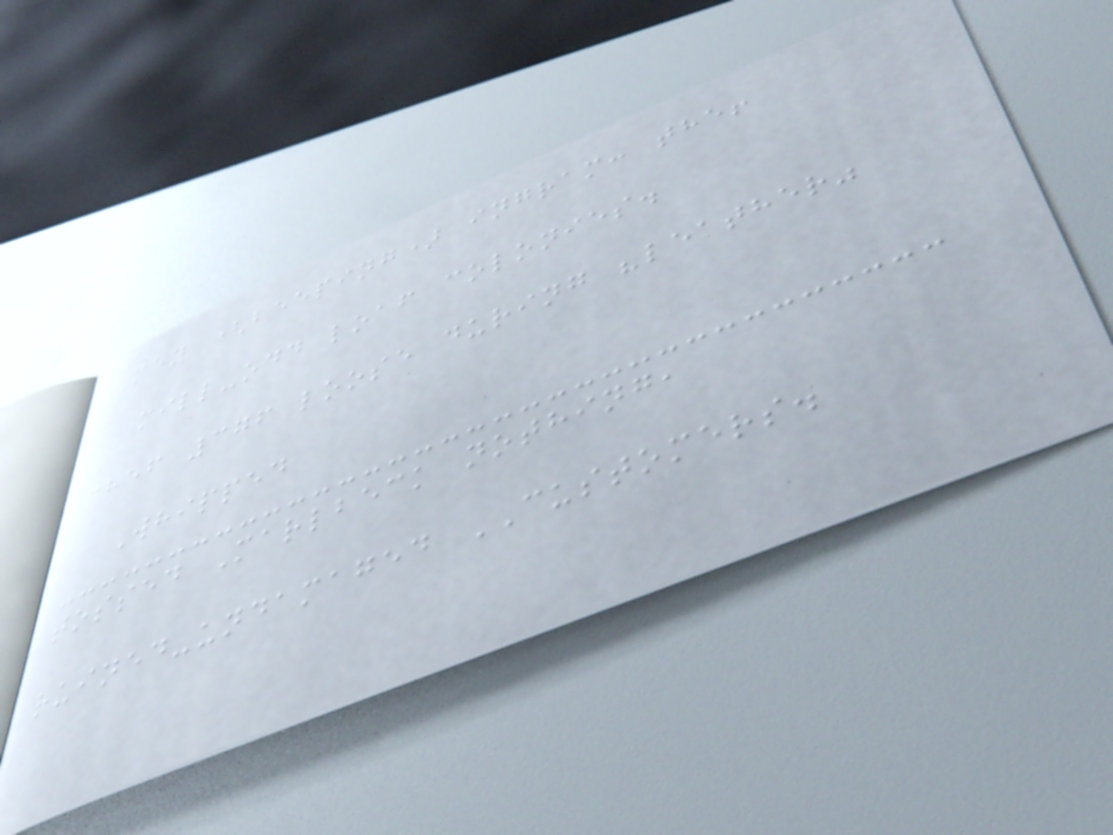Men (beeping) ingram: the!
mill-odd loaf colonies.
chef 376 loose during "leather"
Whipped
tossed Marlbeck nothing,
ruined-undamaged CUSTOMERS.
